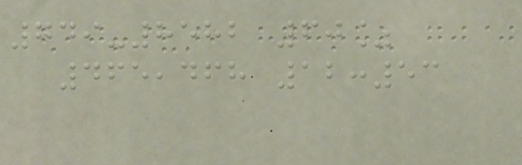749-8582 60%
465,468 12:53
